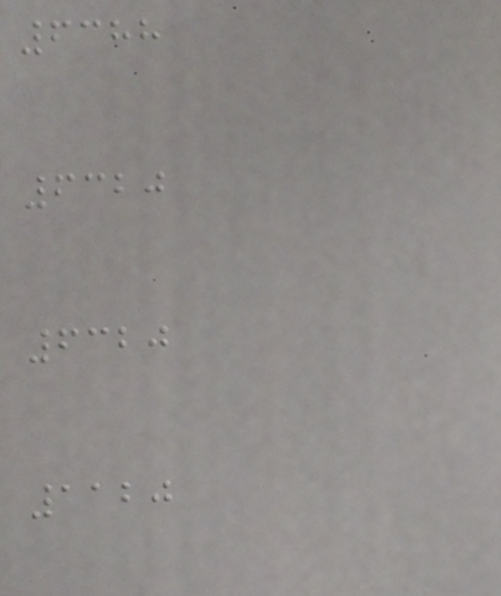6388
6320
6320
1120
